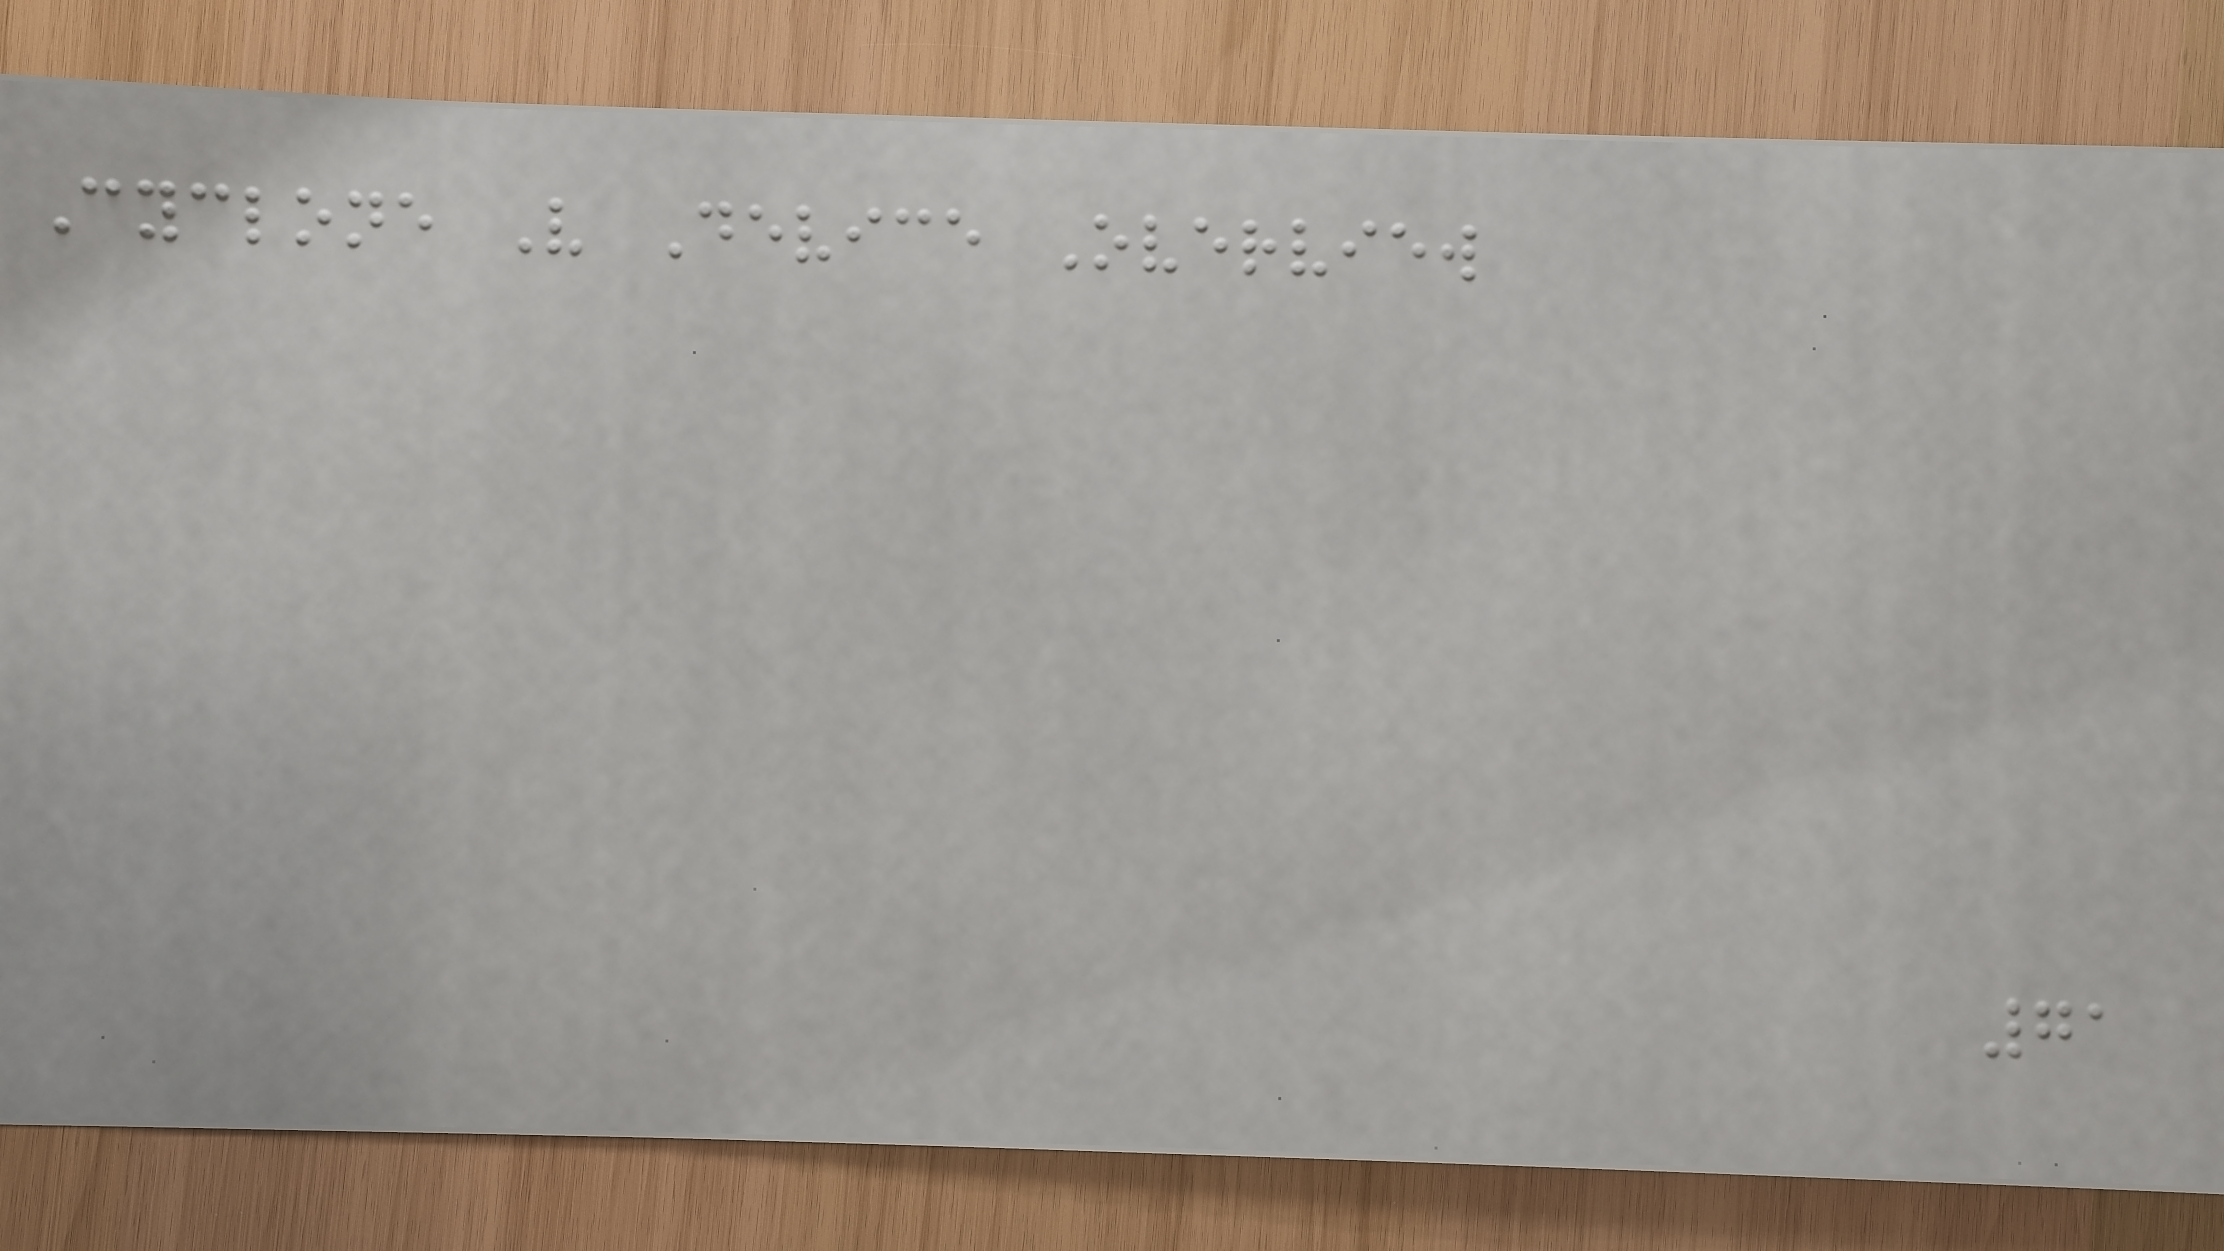Cyclone V Device Overview
71
